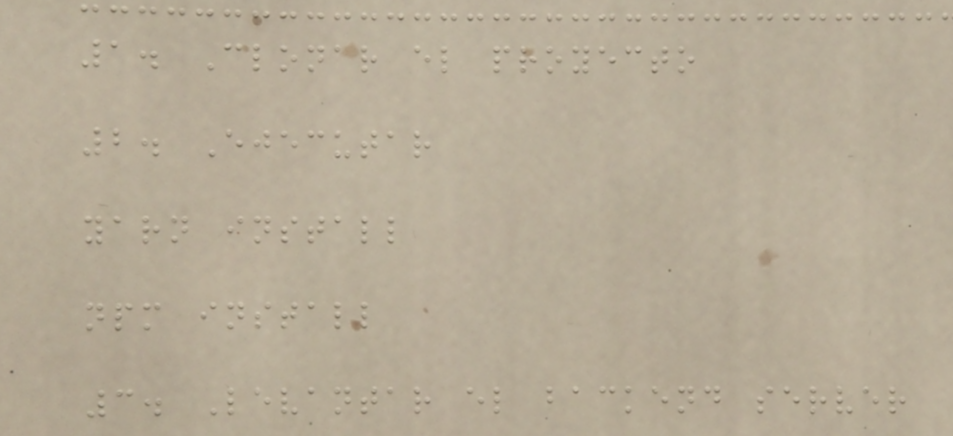1. Clonar el proyecto
2. Ejecutar
yarn install
npm install
3. Levantar el backend server
